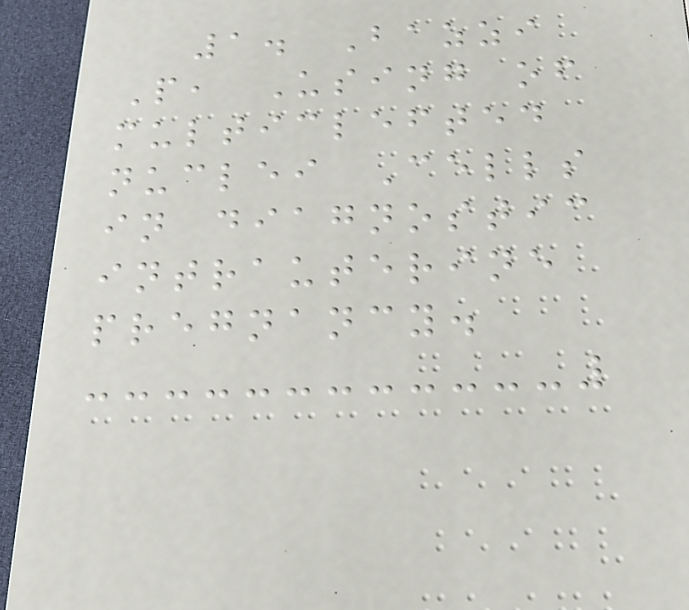1. Bazzi
P, Using of
multiclefted
nuclei Cells
in diagnostic
intrauterine
pregnancy.
